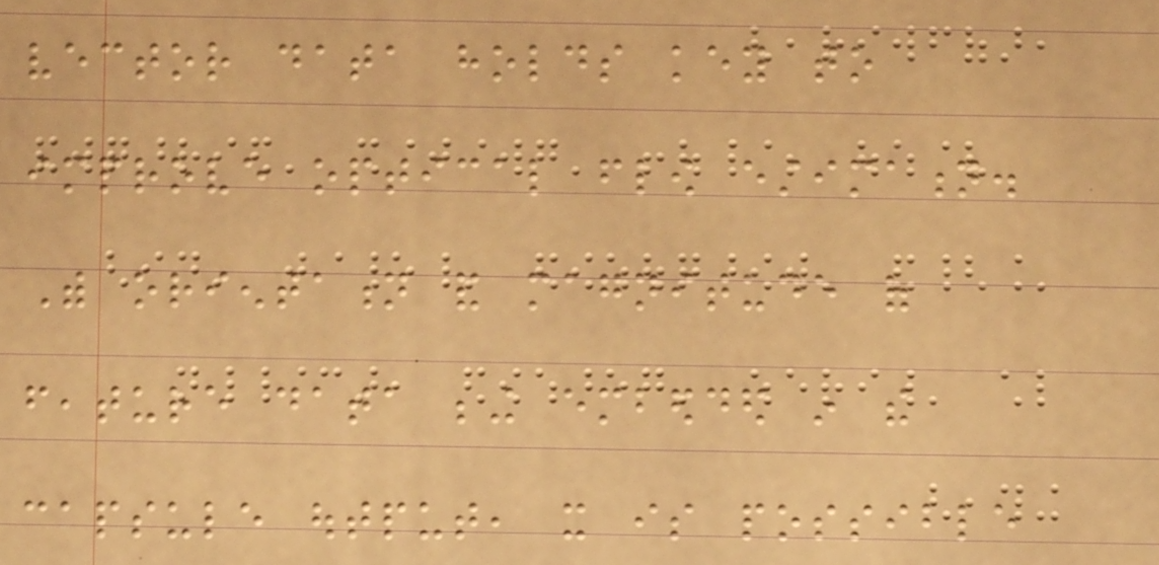vector data holds key to
improve optical flow estimation.
With orientation and magnitude of
feature data being embedded in the
capsule output, it is possible
